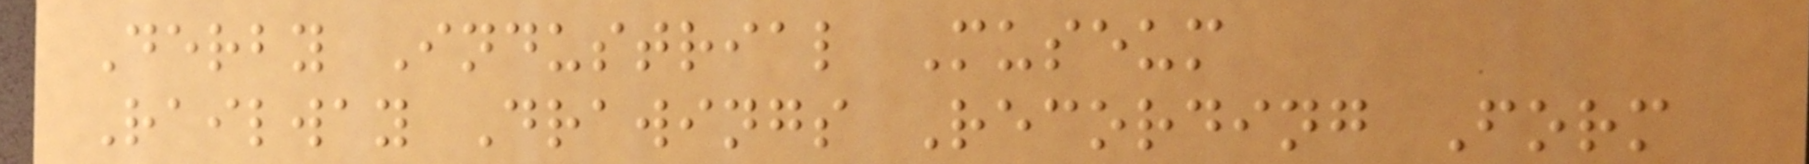Derby Industrial Museum
Railway Drawings Recording Form
